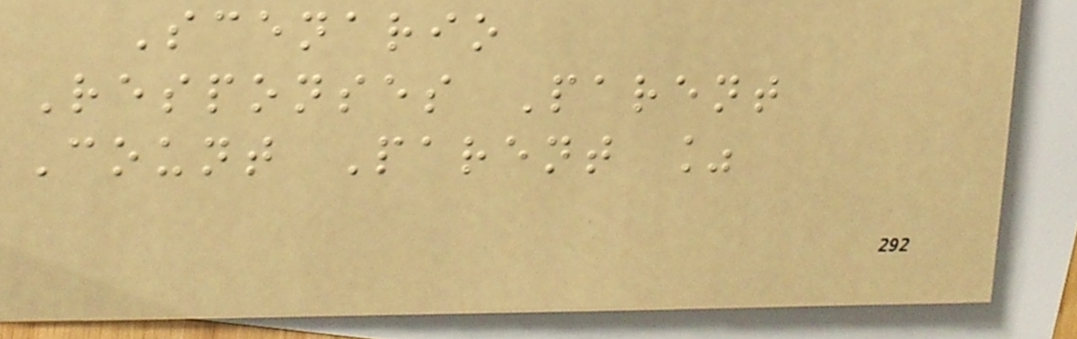Scenario
Responses Parent
Count Parent %
